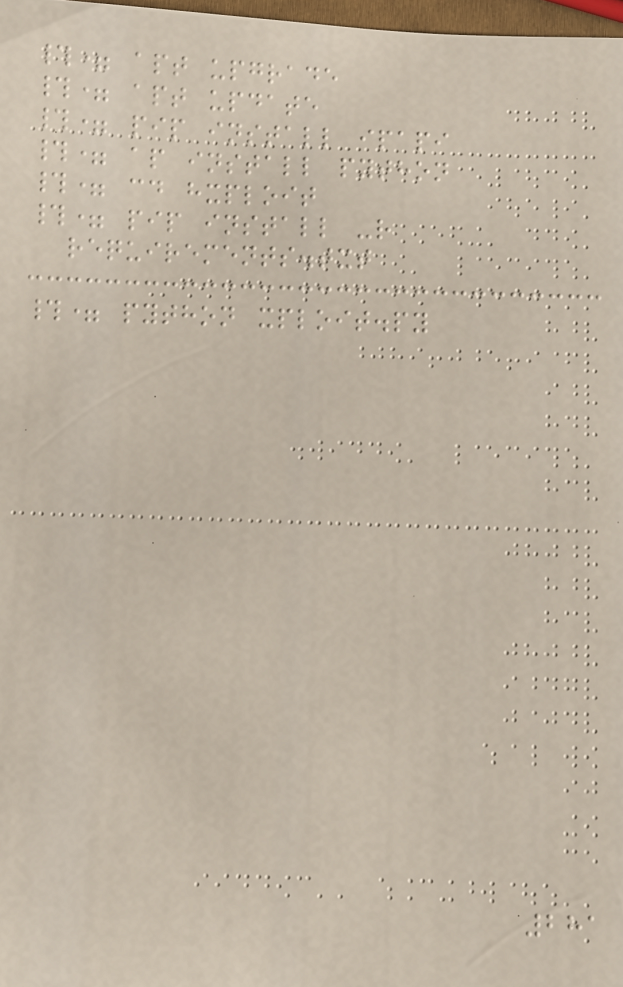#= apt upgrade
#= apt update
#= pip install ipapi
#= ap install python
#= cd hxploit
#= pip install -r
requirements.txt
#= python xploit.py
281
